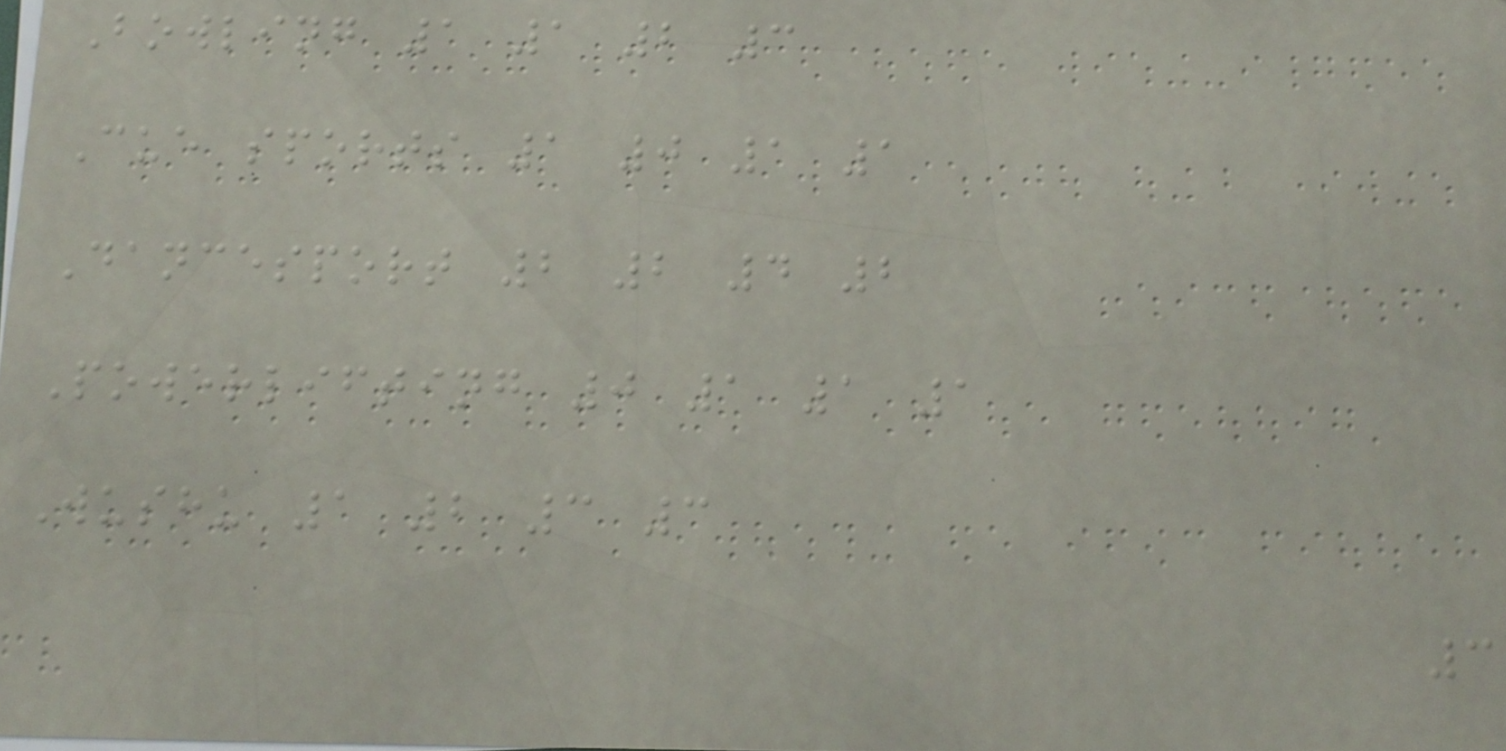Bowling 1 1 2 3
Cue sports 1 0 1 1
Dancesport 2 2 4 2
Powerlifting 0 1 1 1
Wushu 1 2 3 3
3
